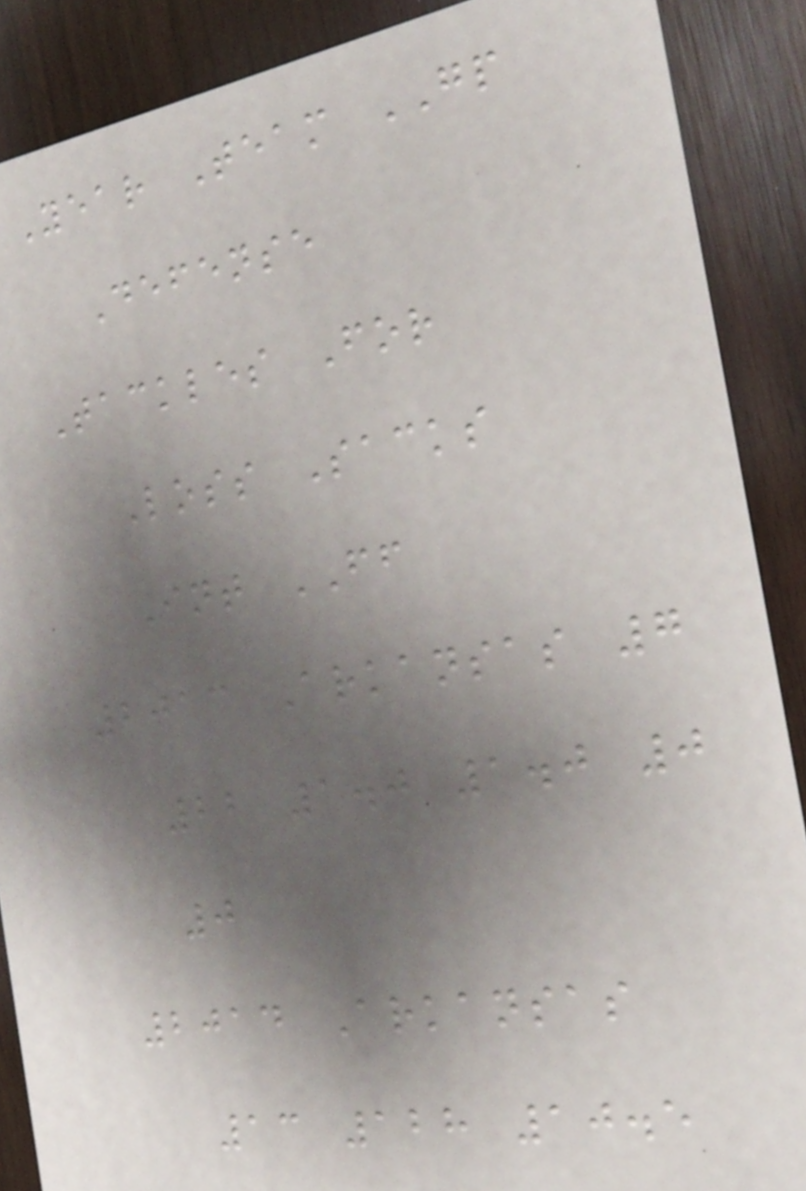Year Team GP
Defense
Tackles For
Loss Sacks
Int FF
2013 Arkansas 7
22 1.0 1.0 0
0
2014 Arkansas
13 128 10.5
